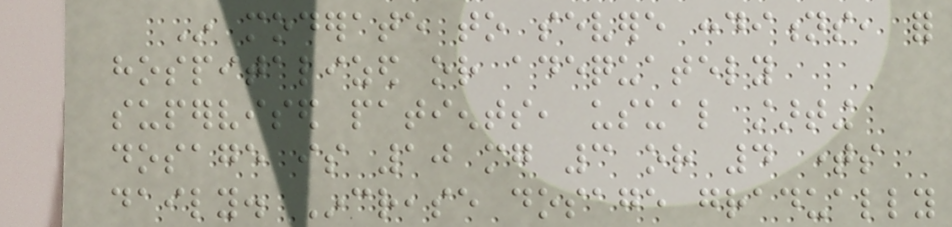In moderate to severe conditions, for
hospitalized or adequately
supervised patients, usual starting
dosage is 10 mg 3 or 4 times
daily. Increase dosage gradually
